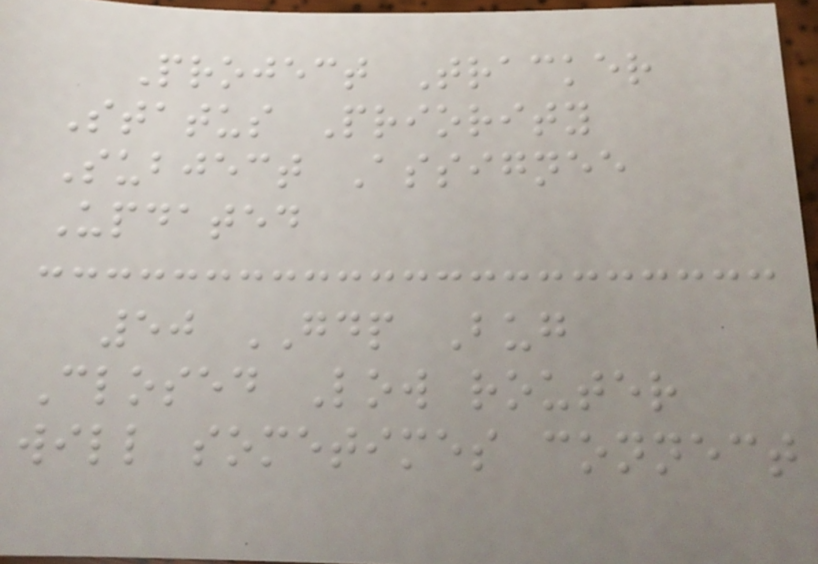Project Tracker
Status Priority
Subject Assignee
Updated
50 GDP Bug
Closed Low router
will sometimes connect
